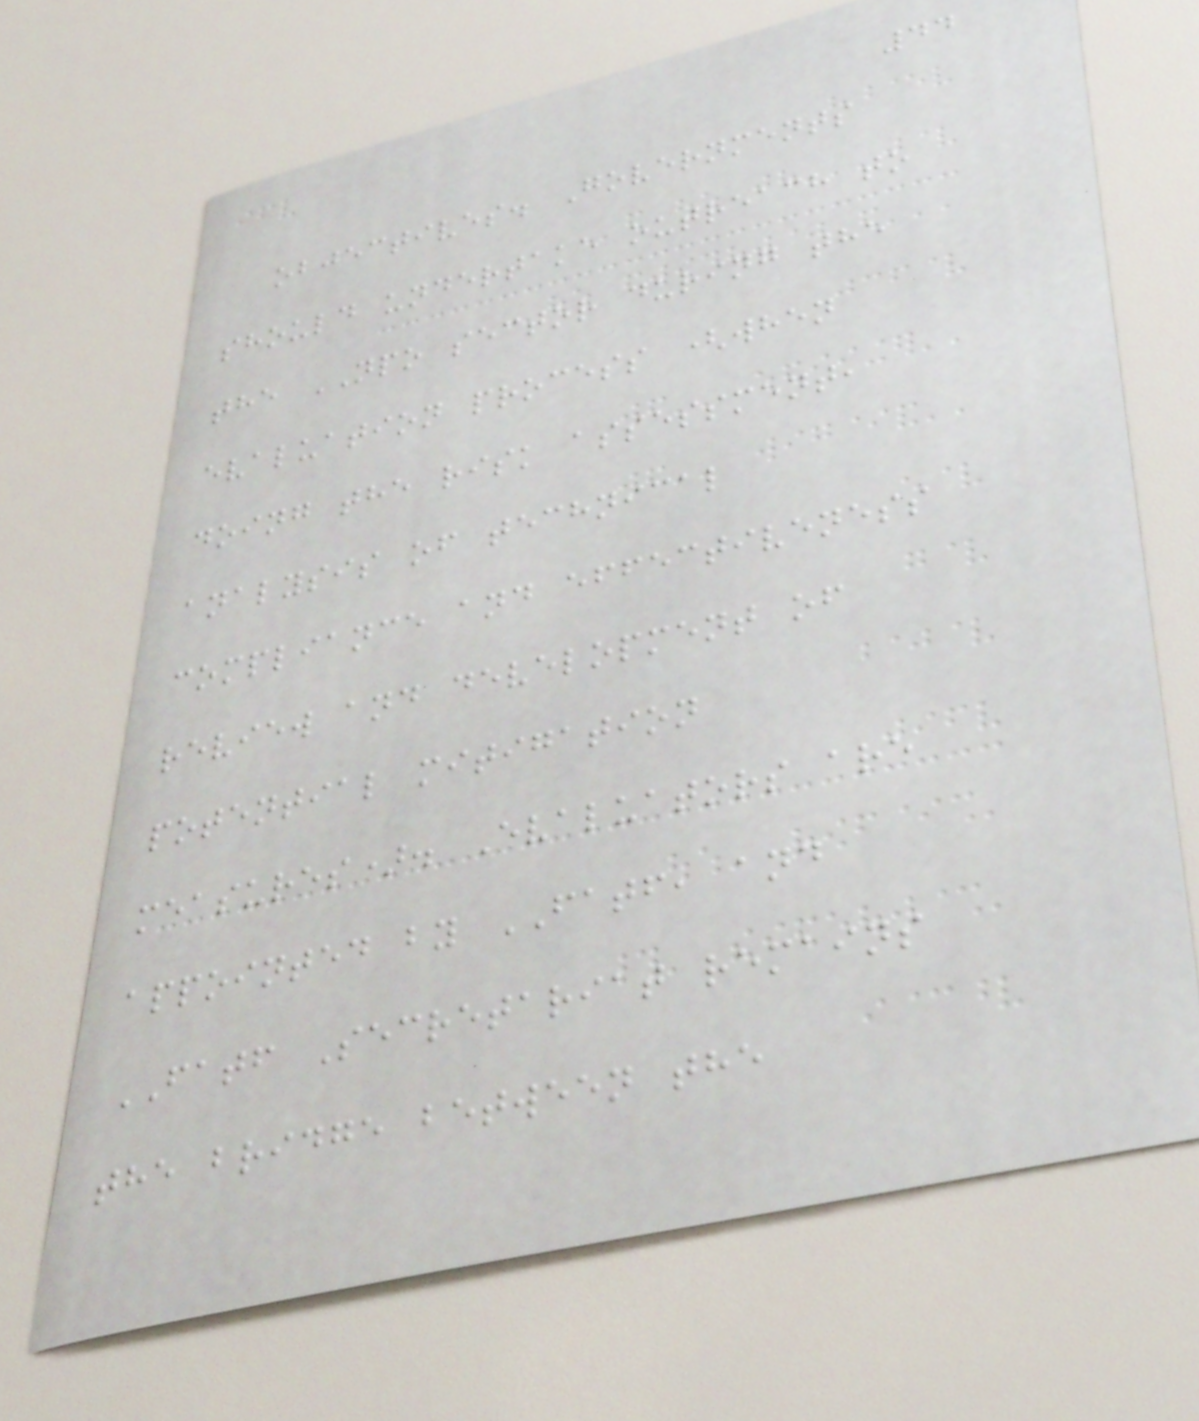44
objectives. Governments
should undertake outreach to
the NPO sector during the
evaluation process (when
doing the risk assessment,
analysis of technical
compliance and effectiveness
review and development of
potential mitigation
measures). Evaluators are
appointed by FATF, and
FATF Secretariat remains
the bridge between the
